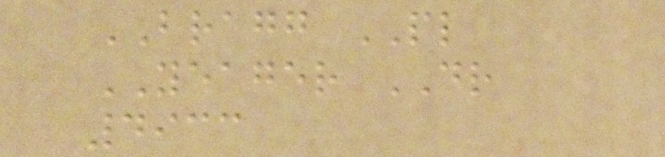BRAGG PL
YEAGER DR
4933
